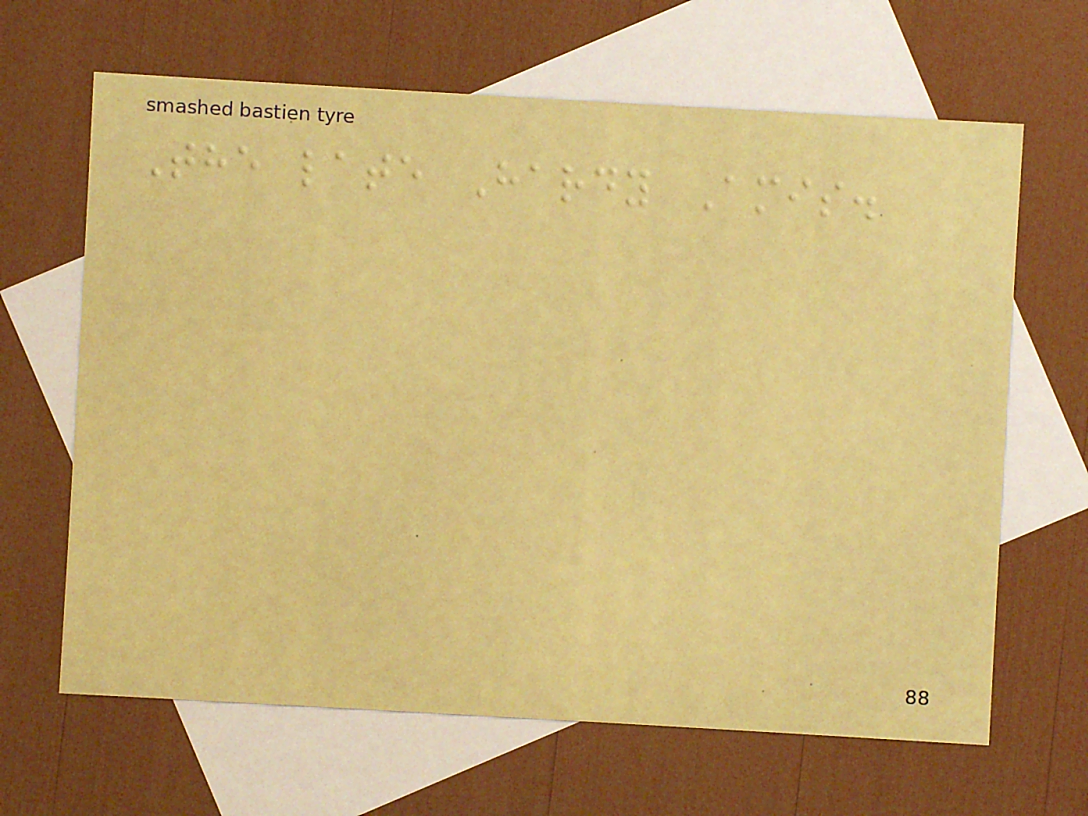The late Hardy Amis.
